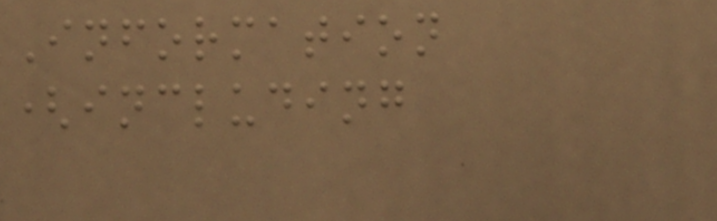Information
(including
